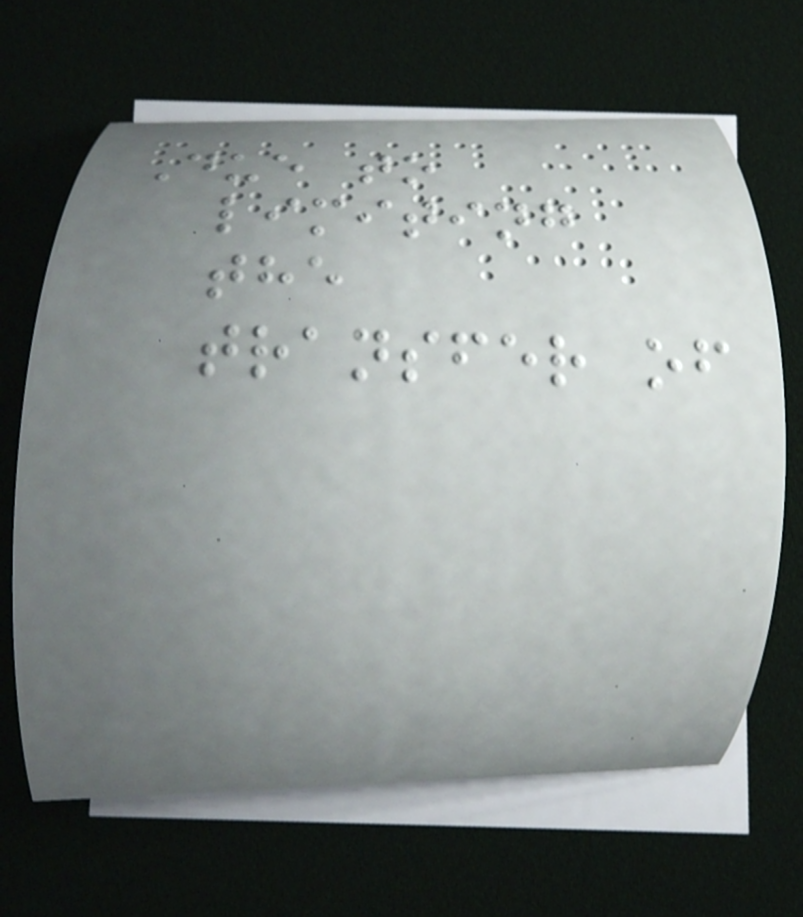Due to
limiting
the
transfer of
